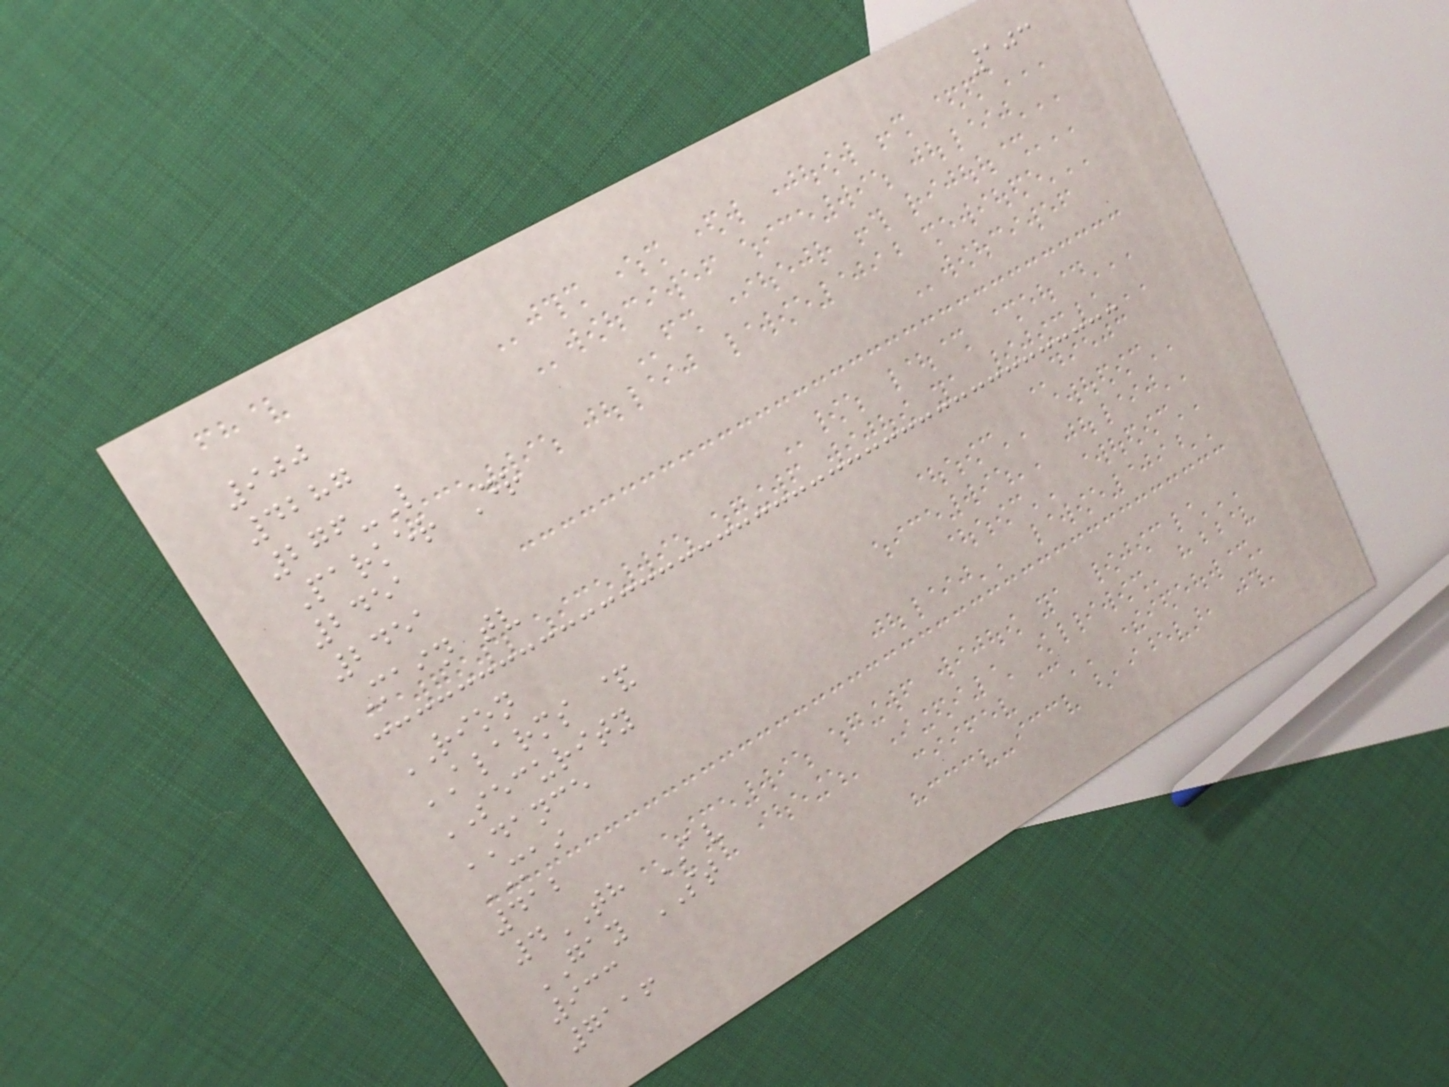103
900
4287
276-L
Parker Dr
2451
2451
Main tv
RION
ALARMS &
SECURITY
DANCE
MAI
412
4TH AV
GAY ST
933
7116
